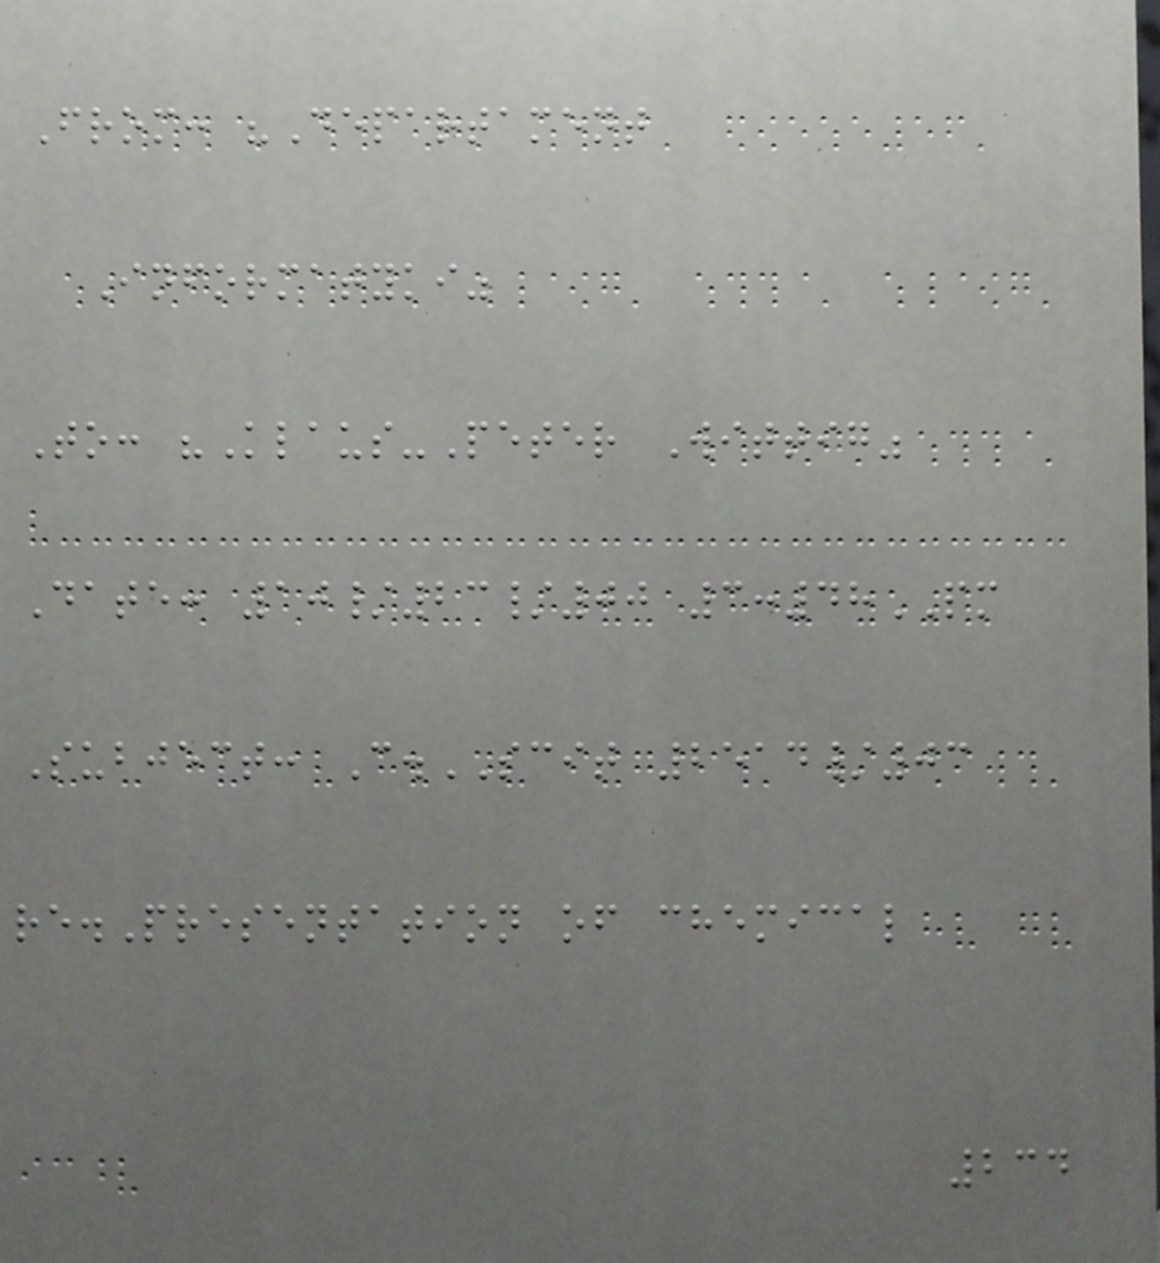From: "Departament
Informatyki"
To: "Klaus-Peter Wittig"
Date: 10/23/00 3:48PM
Subject: C.SCIT 2514/03
re.Presentation of chemical
234
